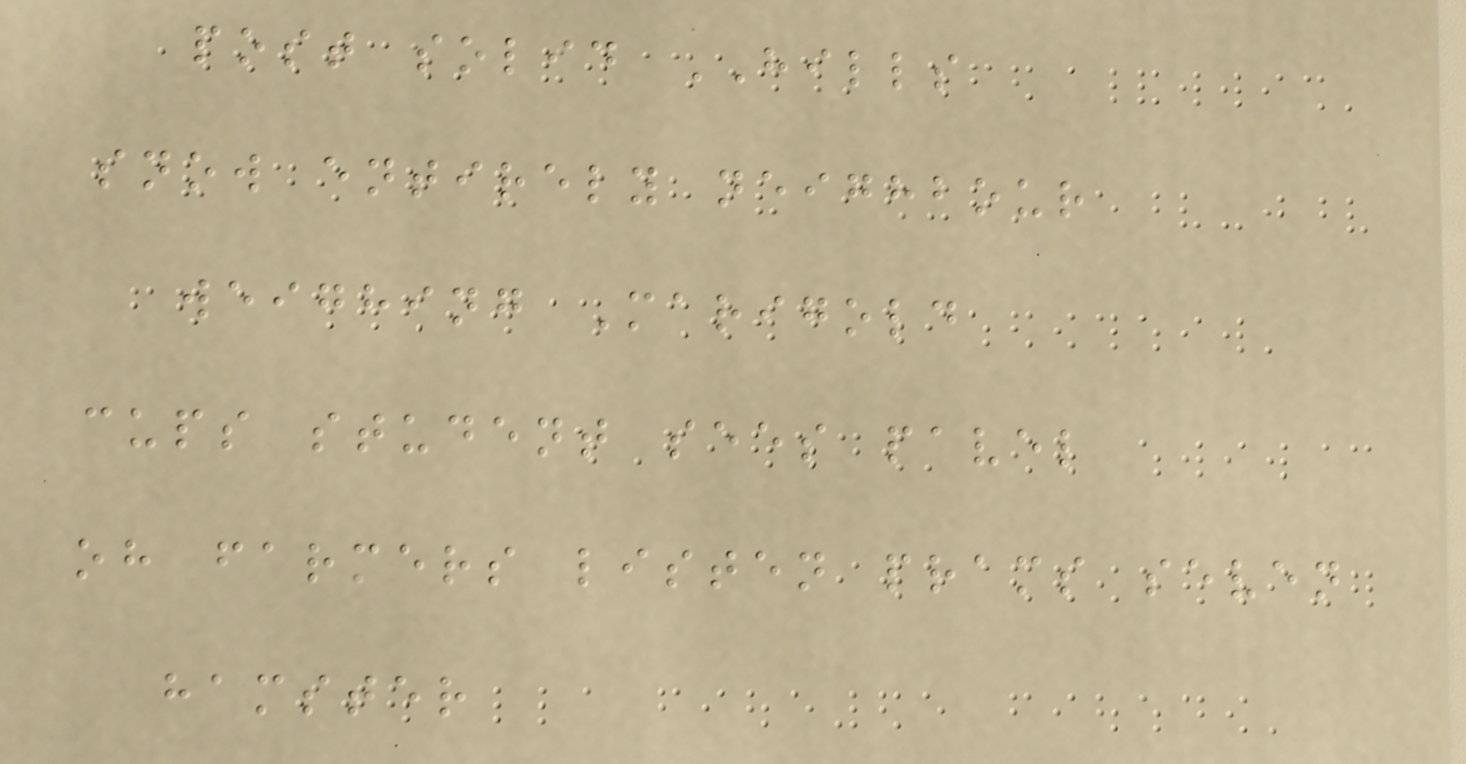post solid HILLS
snow entirely neighbour
weighing Marigold
cups student sees pavel
oh farmers listen prams seven
hamster
